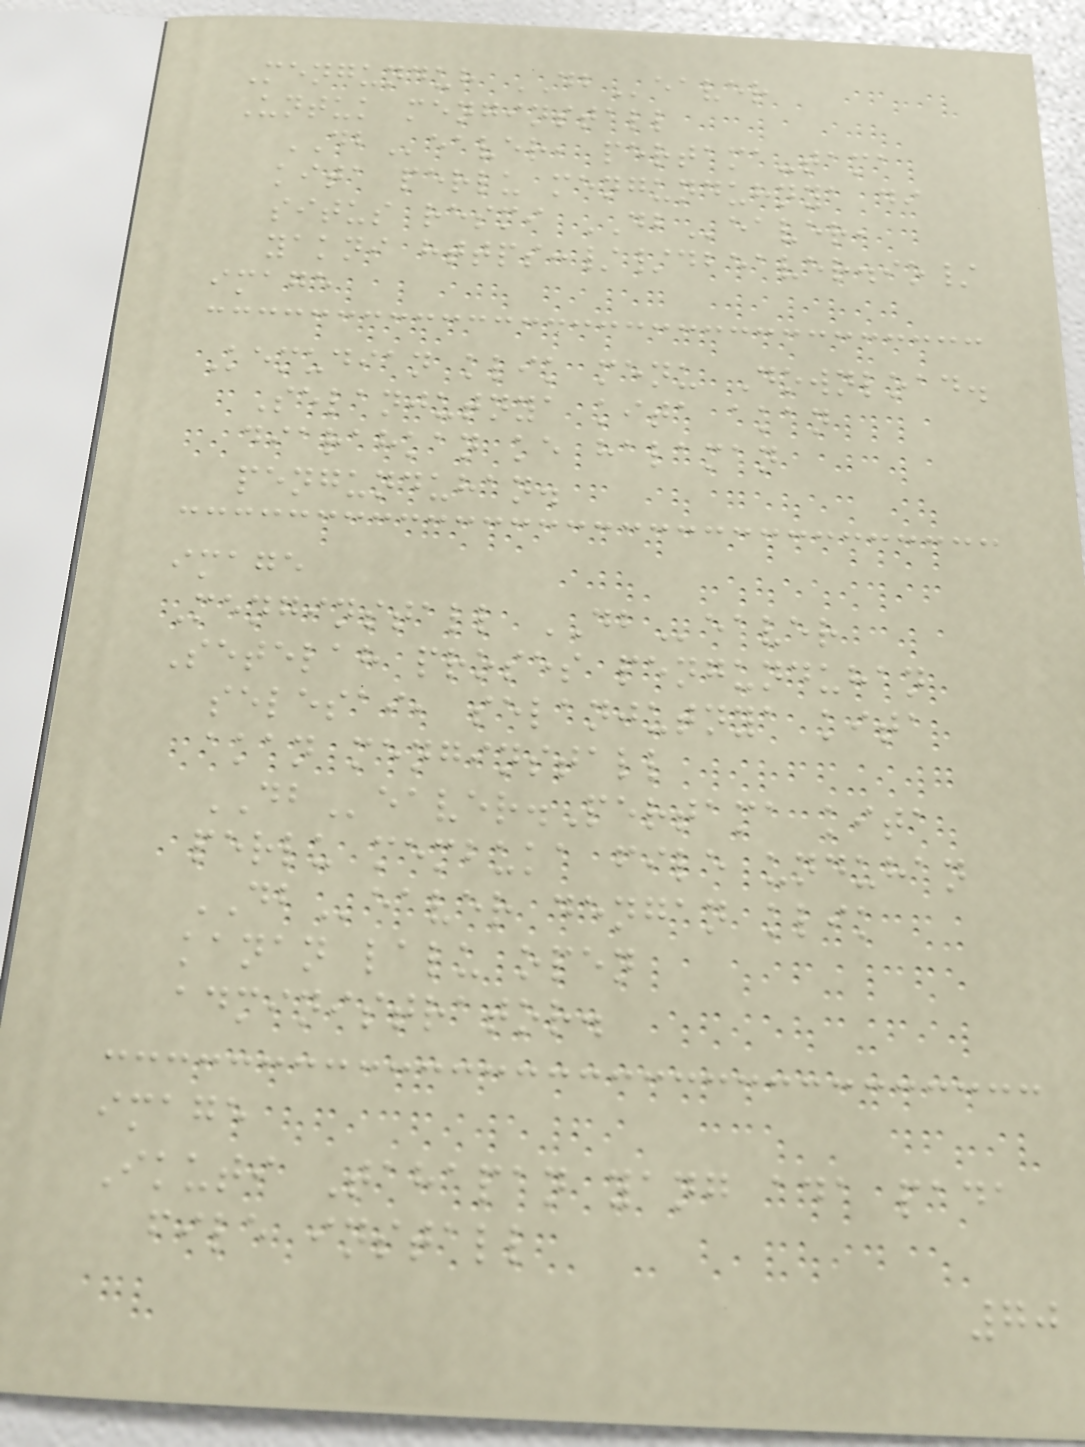Mengunduh DBeaver
Untuk menginstall
DBeaver, pertama-tama
kita perlu mengunduhnya di
situs resmi DBeaver,
yakni https://dbeaver.io/
image
Kemudian klik menu Download.
Selanjutnya kita akan
diarahkan ke halaman
pengunduhan.
image
Menginstall DBeaver
Setelah proses pengunduhan
selesai, selanjutnya kita
akan menginstall
DBeaver.Pertama kita
perlu membuka file unduhan
DBeaver dengan klik
kanan lalu open
administrator.
image
Ikuti Tahapan yang ada pada
file install
70
